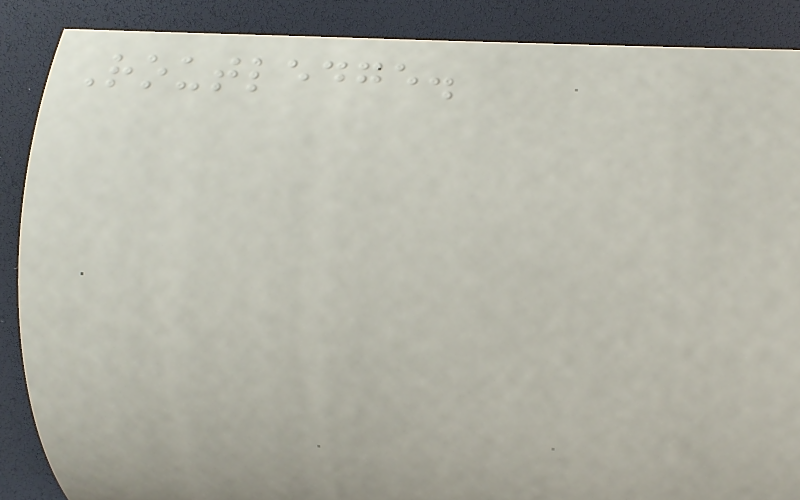Routledge.
